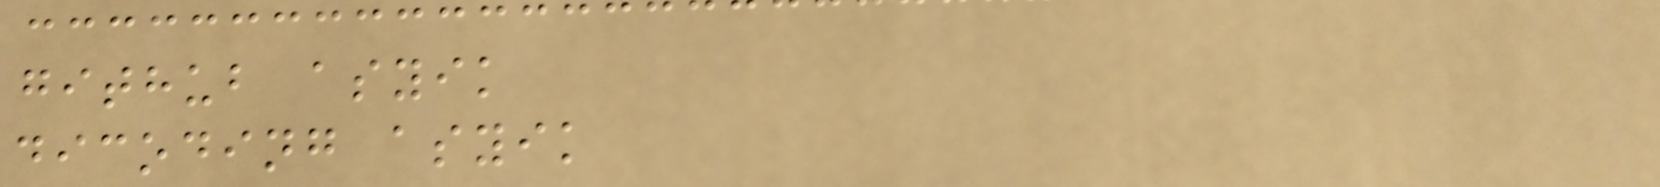github asyik
dicoding asyik
